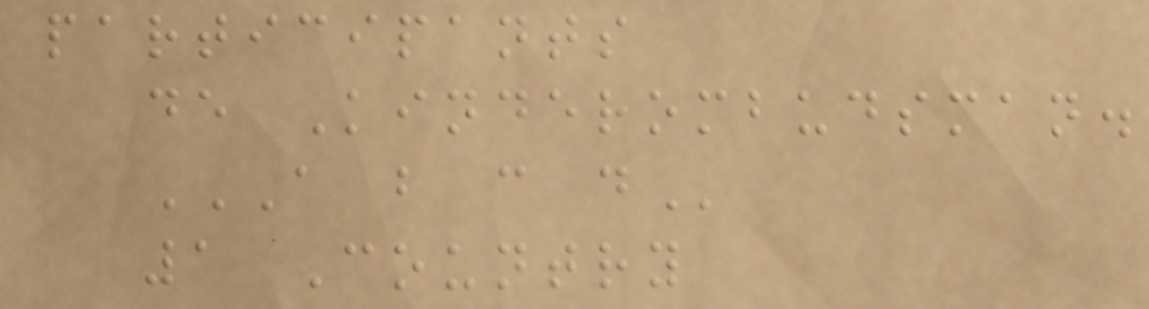participants
de Kinderombudsman.
A B C D
1 Country
